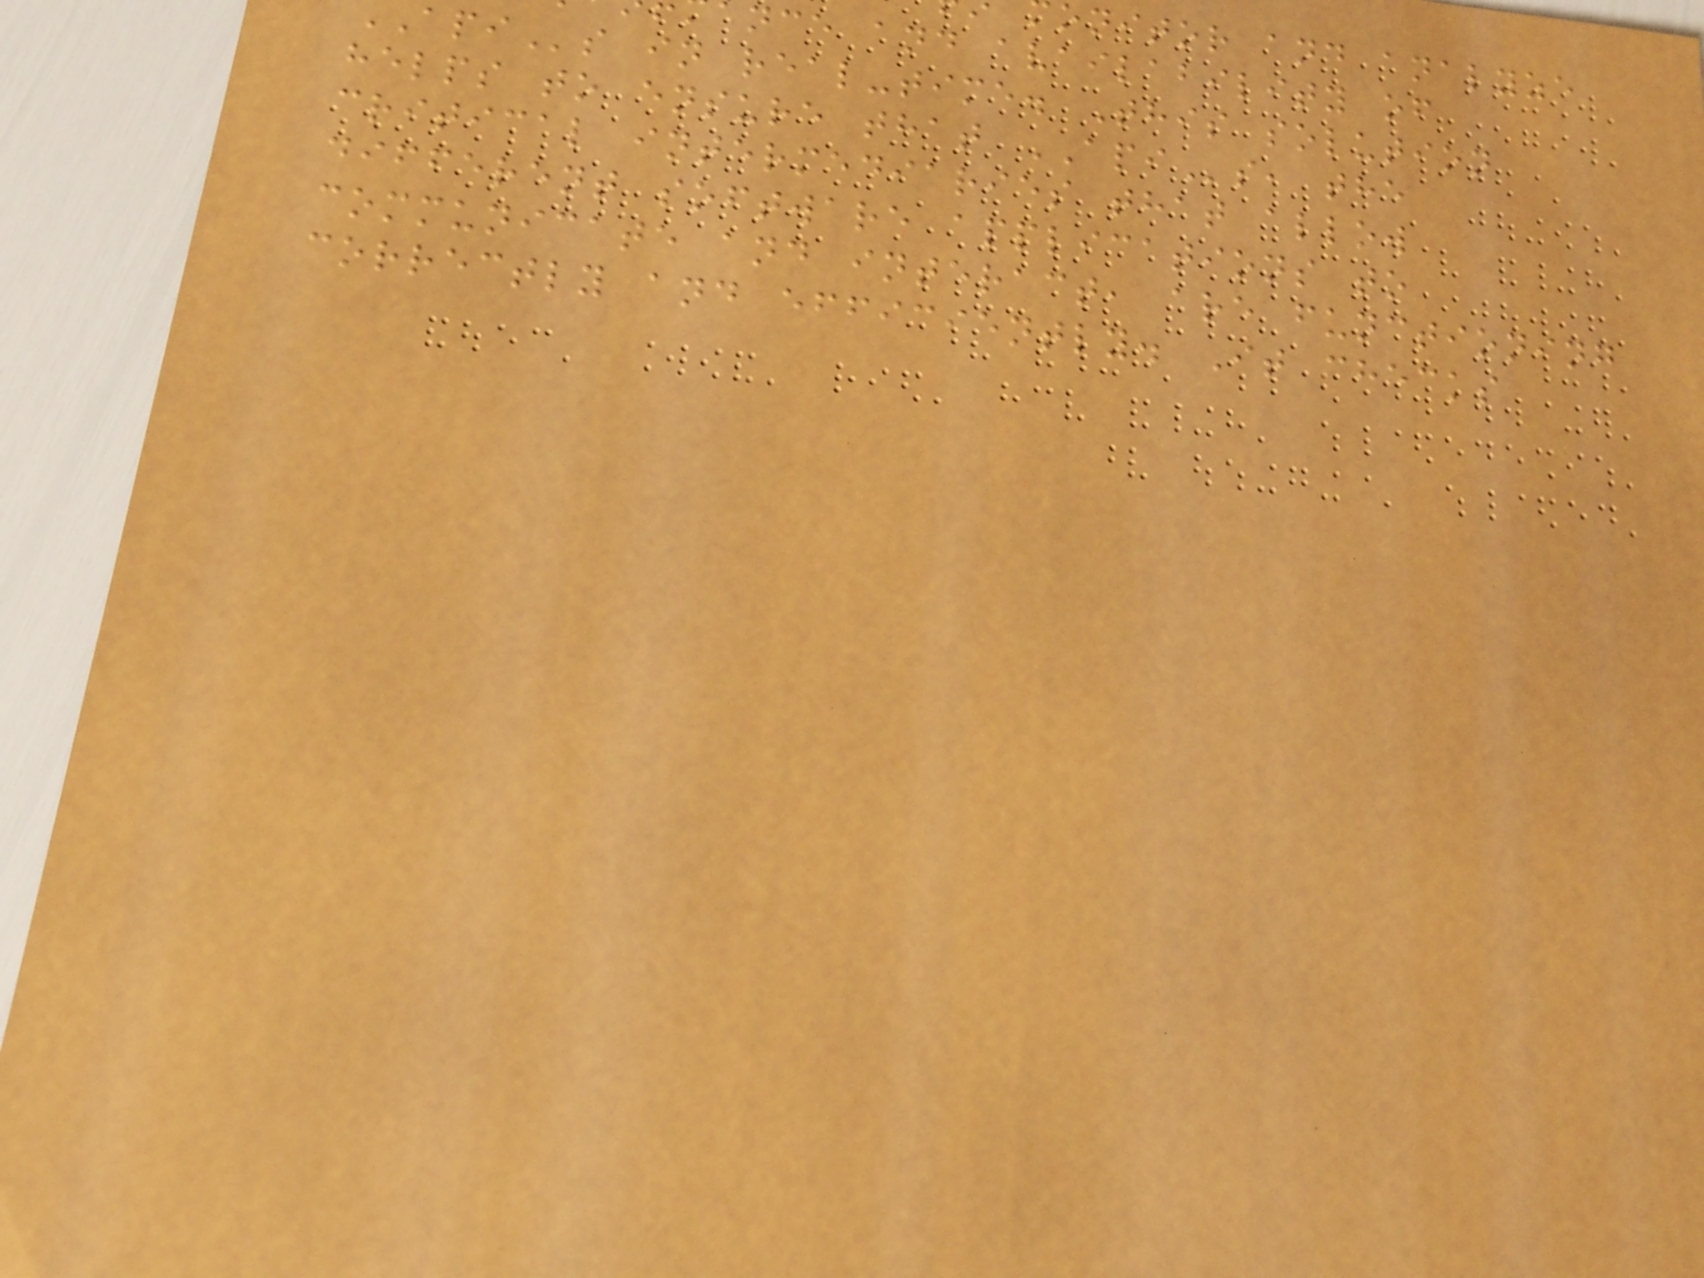onitor and analyze
nce and availability of
s in real-time. This solution
helps to ensure that APIs, the
critical intermediaries that allow
different software applications to
communicate and interact, are functioning
correctly and efficiently. It checks
